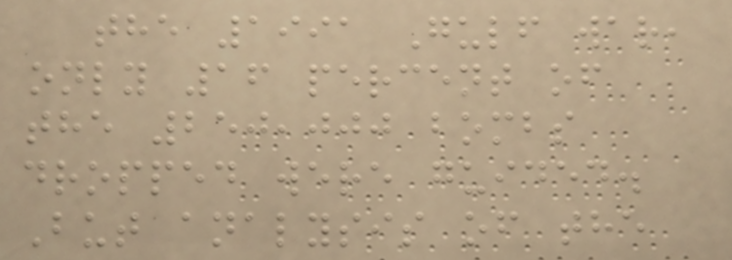the 1991 Gulf war,
only 16 percent of
the 250,000 bombs
dropped were guided.
But analysis of the
